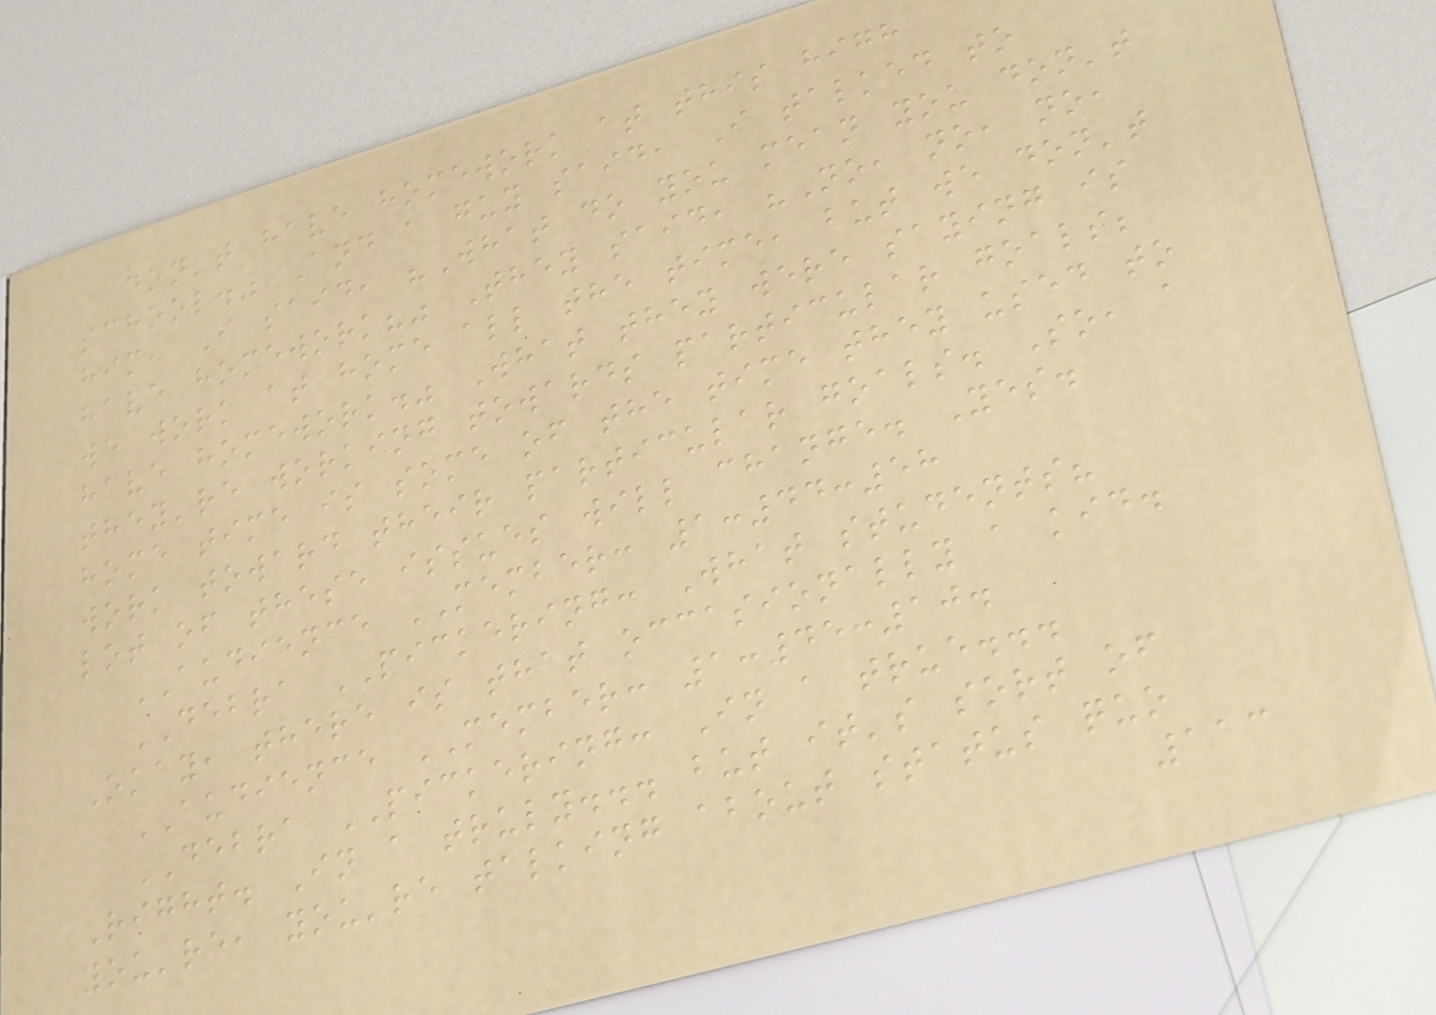don't have homework at this high
school." And a guy said, I talked to
him, I said, "What do you mean you don't
have homework?" They said, "No, no, no,
we work at home all the time, but we don't
have homework." What they were saying is
they're working towards particular goals;
home time is some of the time they used to
work toward their particular goals. So, a
lot of these issues will change. Yes.
AUDIENCE MEMBER: 1:44:58
DEBRA PICKERING: What students?
Okay, there is that occasionally a kid.
AUDIENCE MEMBER: 1:45:10.
DEBRA PICKERING: In a true...
Right. In a truly... but it's sort of
you're, you're talking about status quo
113
